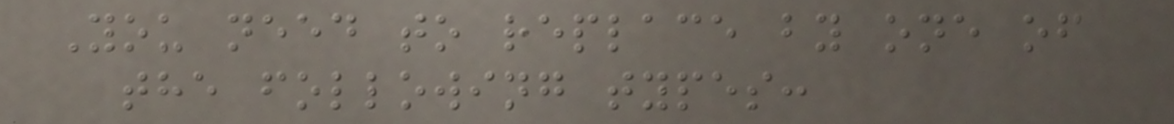You need to replace by one of
the following types:
